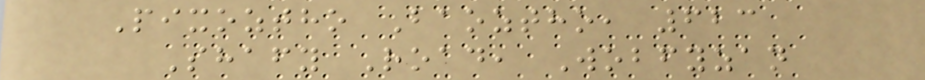Pixoztho Baoztho, 623
Shafy Road, Wobfyzan
